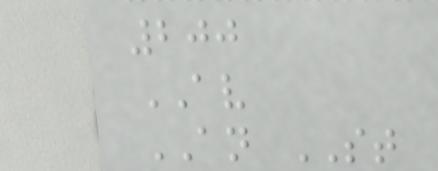200
AV
AN ST
